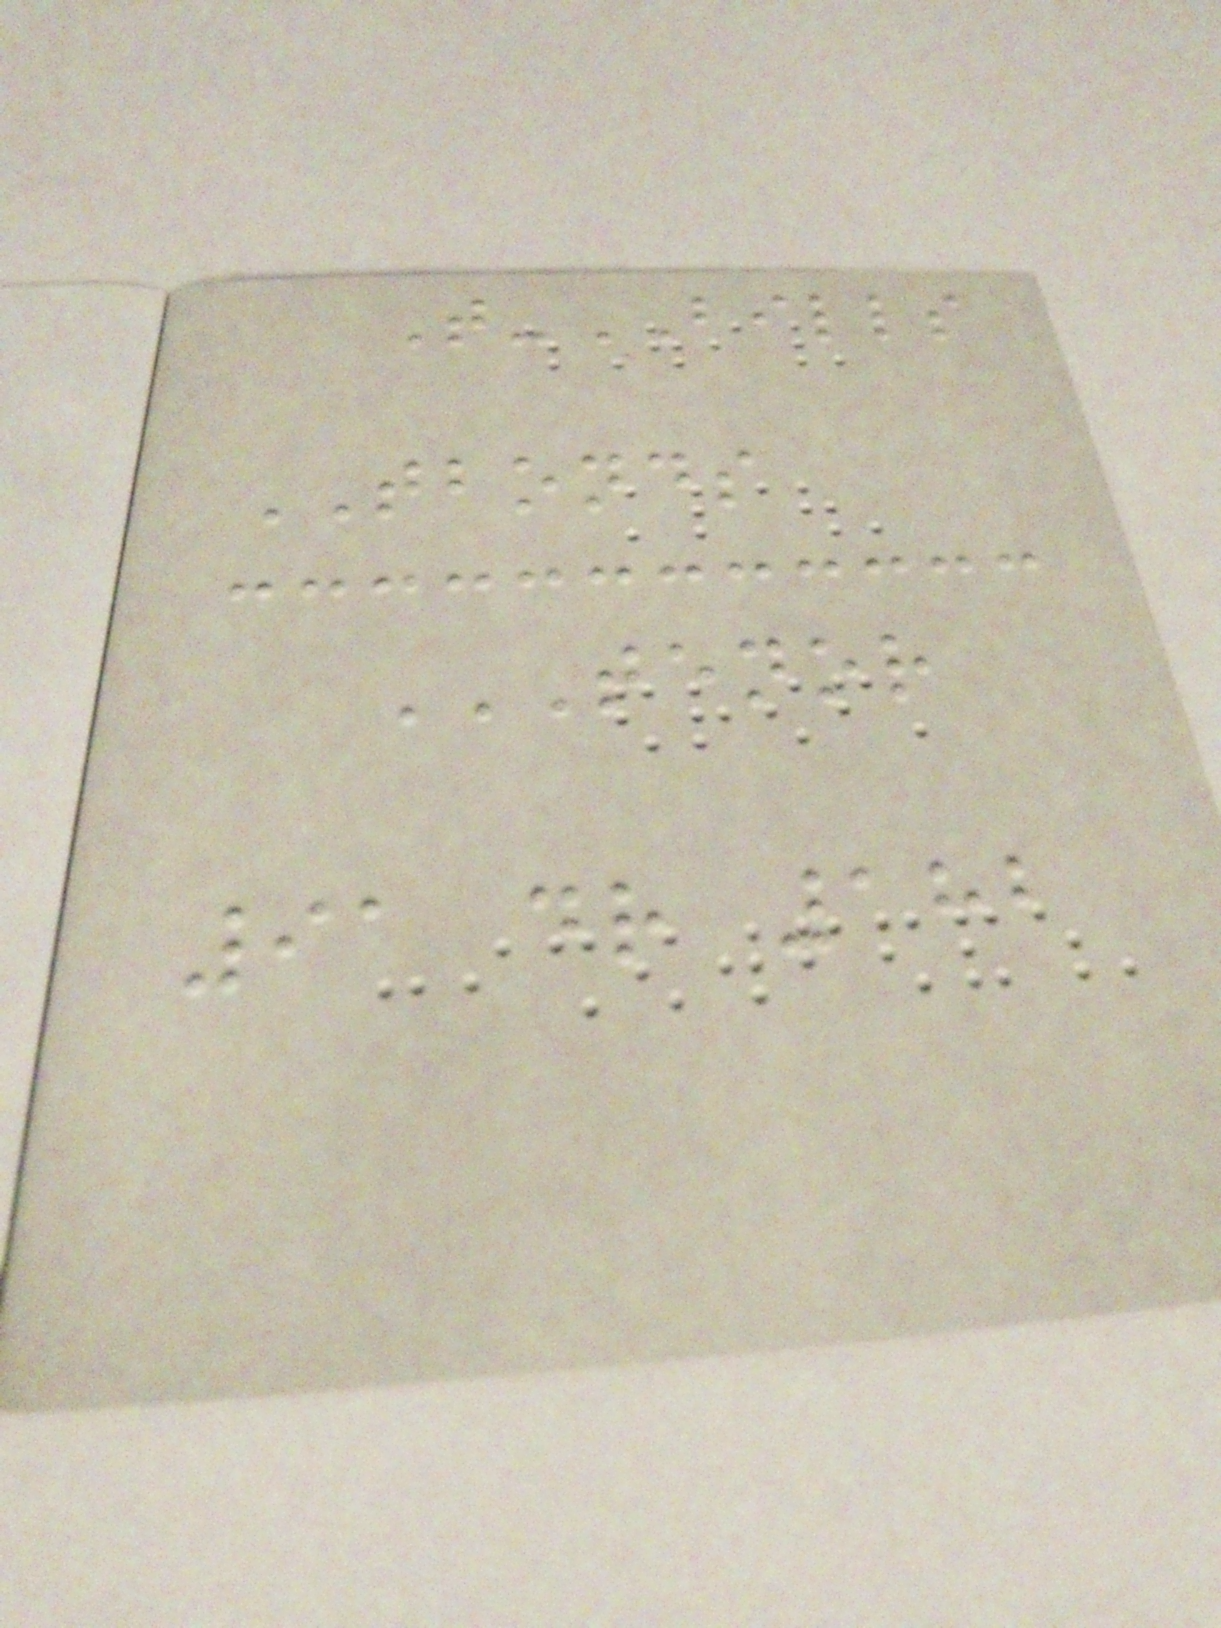T-BILLS
TBONDS
TENOR
91 DR 182
